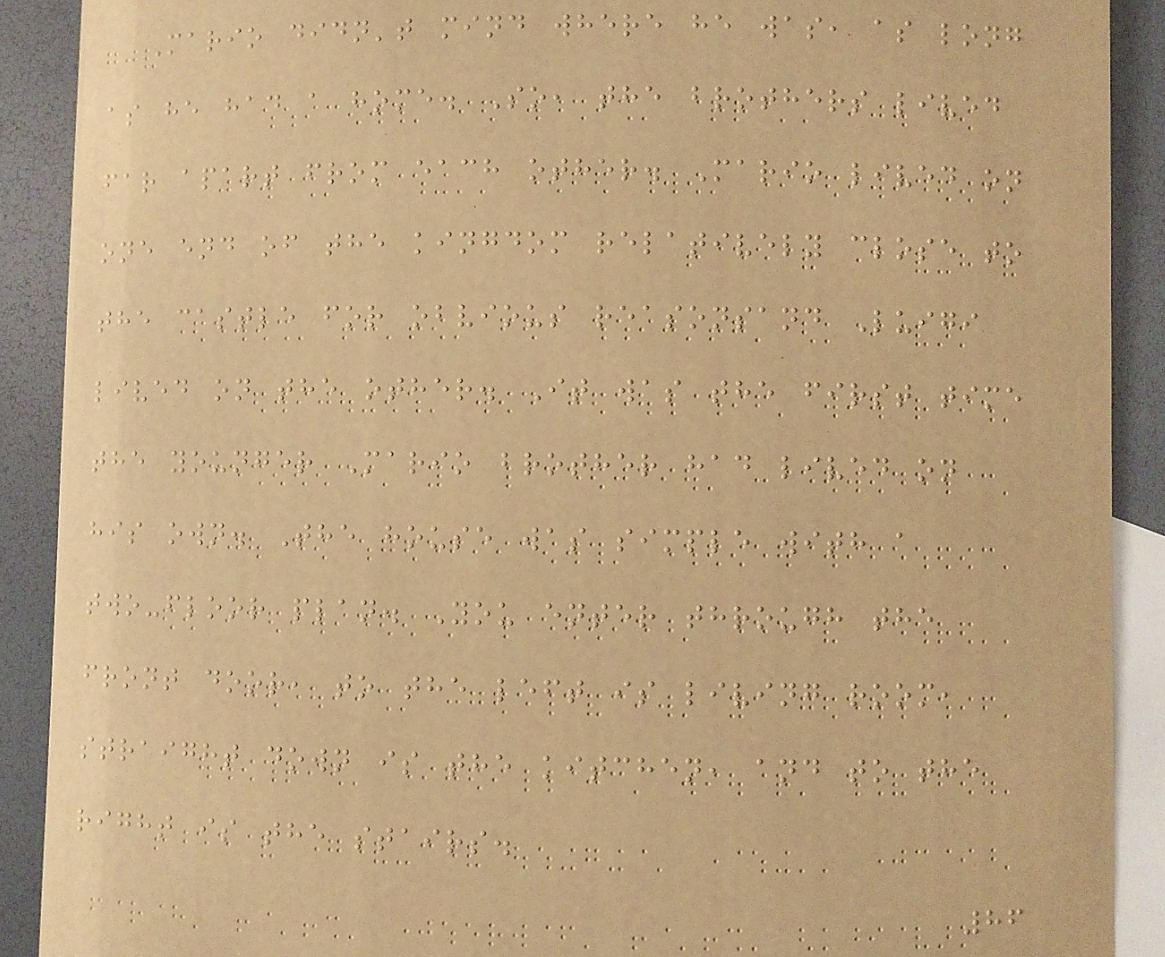Mario didn't mind where he was, as long
as he had a home. So, the brothers lived
far apart from each other. Mario lived on
one end of the kingdom relatively close to
the castle for obvious reasonsand Luigi
lived on the other. It was the first time
the younger Mario brother had lived on
his own. The house was simple with a
two-floor plan. You enter through the
front door, to the left is living room,
straight down is the kitchen, and to the
right is the stairs.
86
